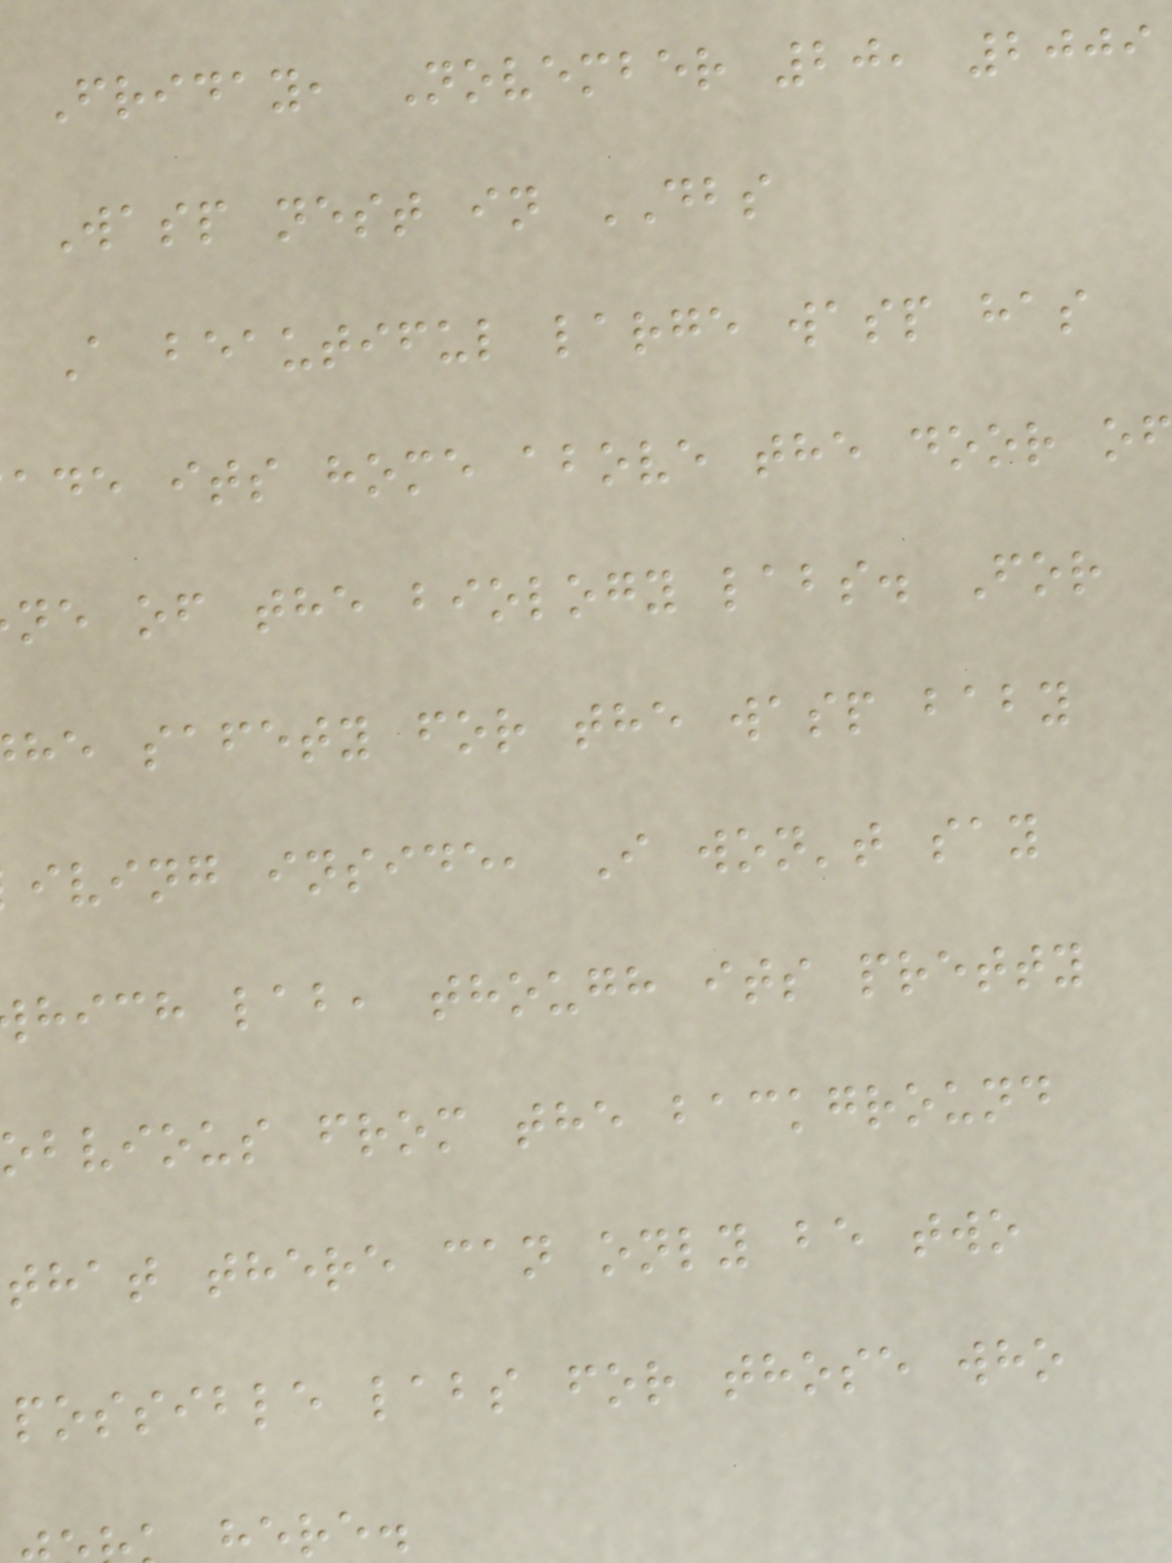Friday, November 20, 2009
Wasp nest in DBS
A beautiful large wasp has
ade its home above the door o
ne of the biology labs. For
he safety for the wasp baby
iving inside, I won't say
hich lab, though its pretty
obvious from the background
that there can only be two
possible labs for those who
ere.
